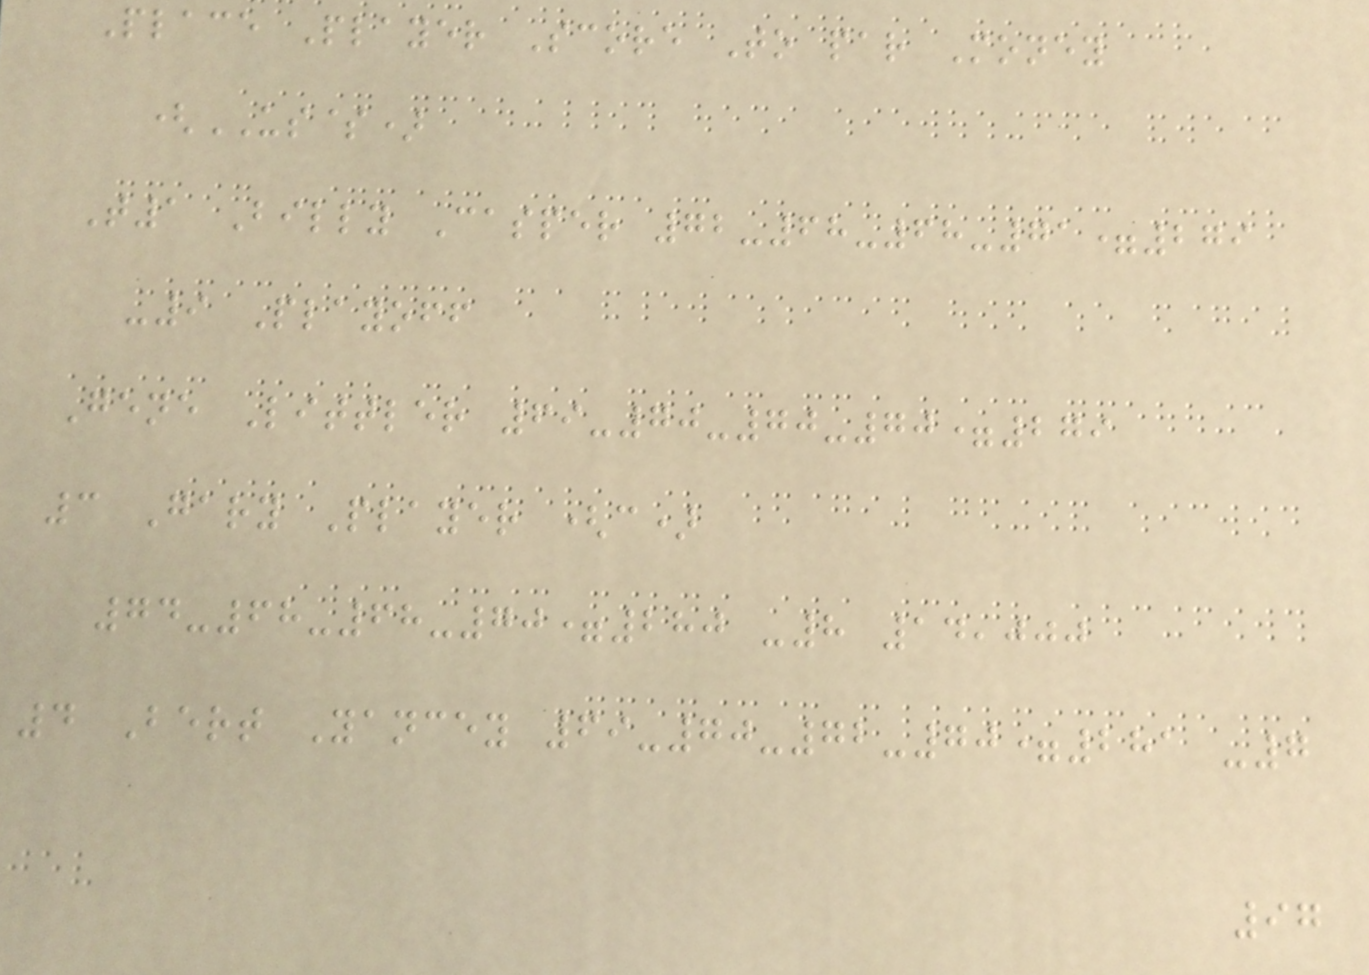Place Player Score To par Money
(US$)
T1 Billy Casper 72-68-68-71=279
-9 Playoff
Gene Littler 69-70-70-70=279
3 Gary Player (c)
74-68-68-70=280 -8 14,000
4 Bert Yancey 69-70-72-70=281 -7
97
